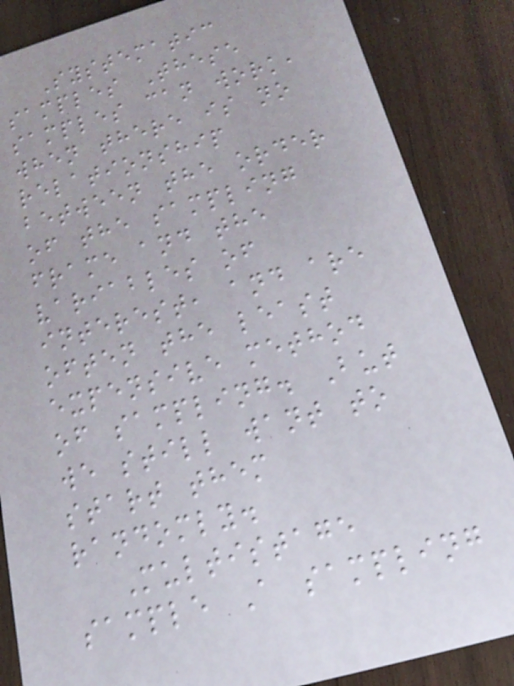Systematic
samples These
samples can work,
when there is no
relationship
between the order
of the sampling
frame and the
variables of
interest, and are
often the least
expensive method
of sampling. But
we still want to
start them
randomly.
Multistage
sample A sampling
